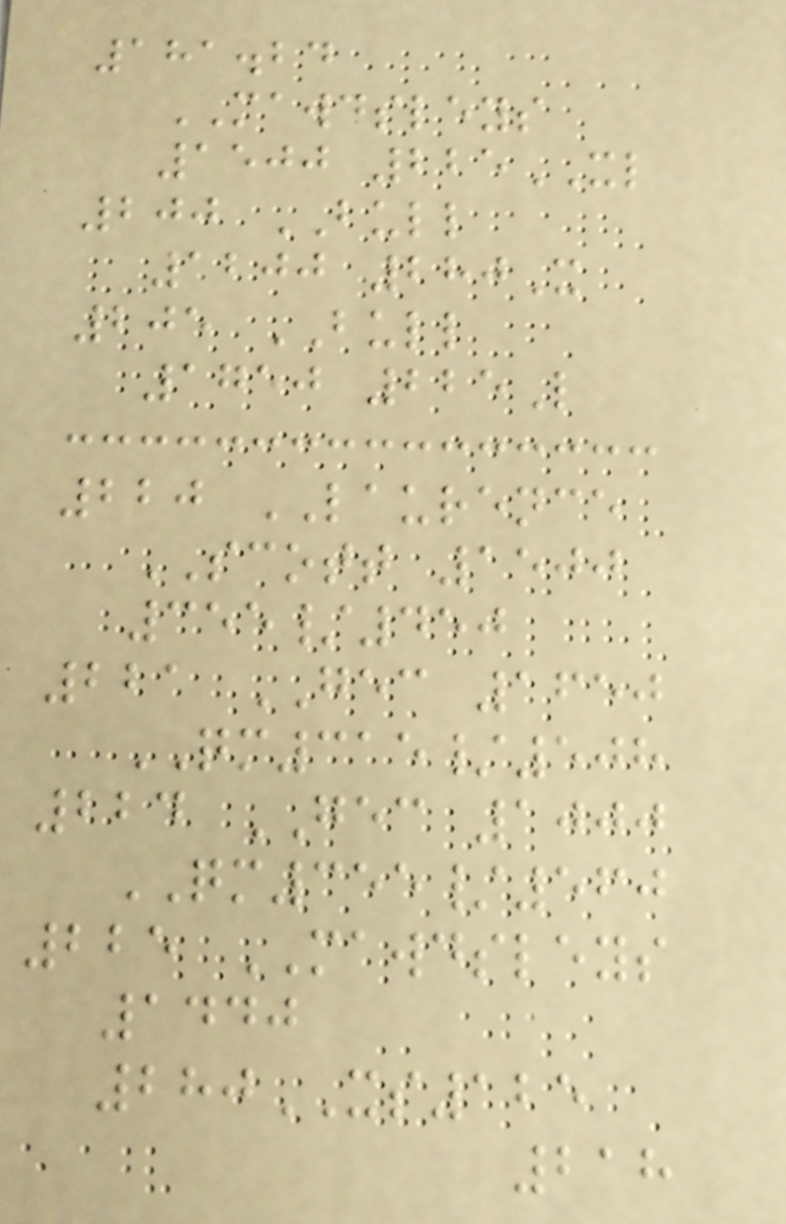181.24
MAWDSLEYS
1500 225XL
200 BULL
1200 280X
205 BULL
1750 225L
220 LAURENCE
SCOTT 1500
355/450
221 GEC 1650
QM315/508
224 GEC 1000
QM355/560
225 MAWDSLEYS
1440
280XS125
218
